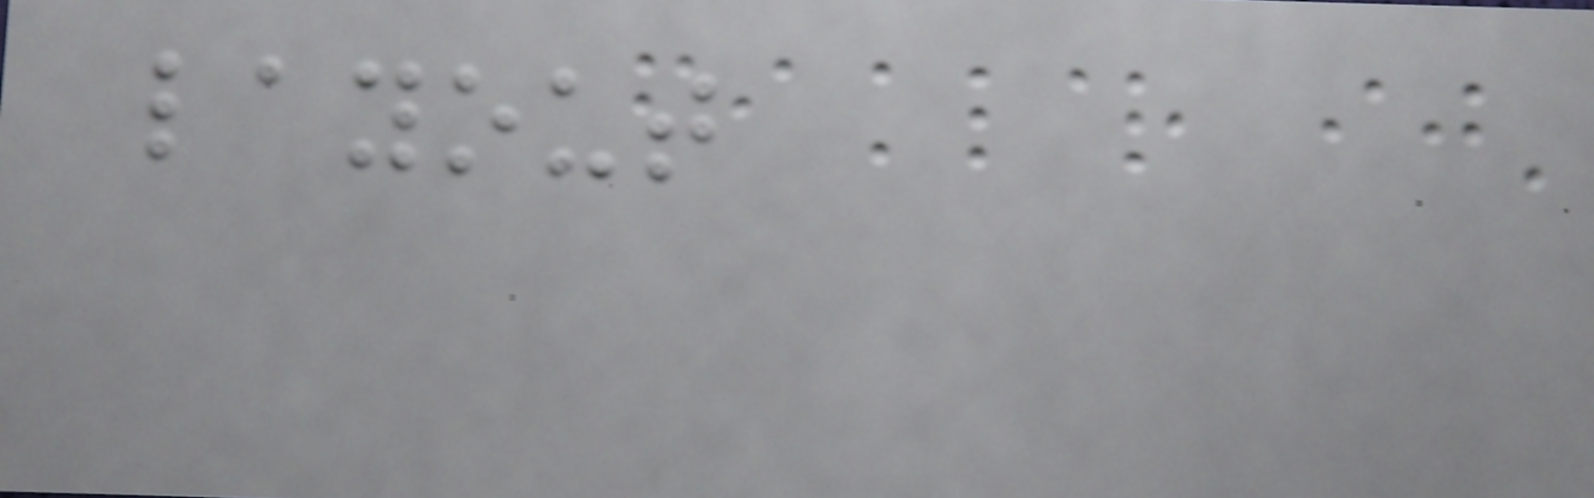layout
